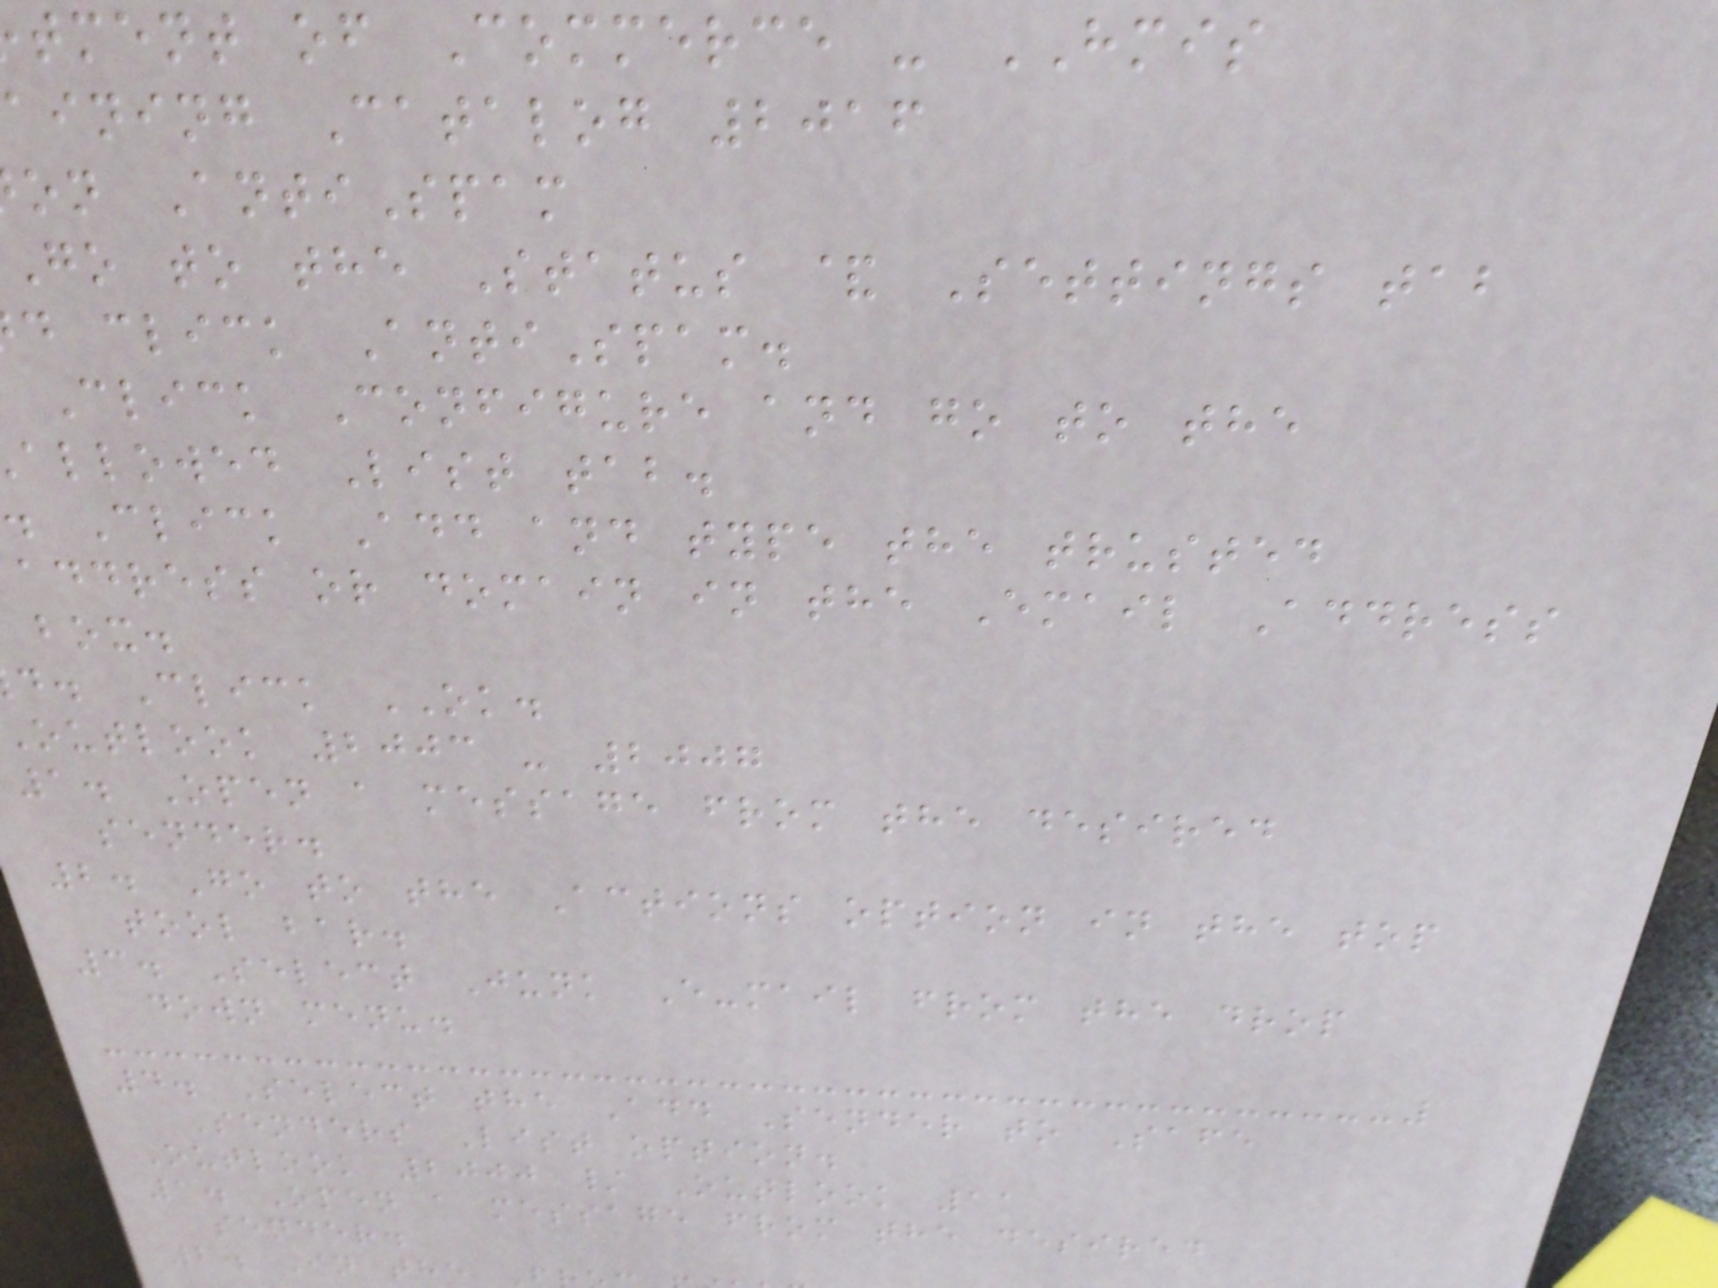tment of Commerce - HMIS
aining Catalog 2016
on AntiSpam
Go to the Status & Settings tab
d click AntiSpam.
Click Configure and go to the
allowed List tab.
Click Add and type the trusted
address or domain in the Email Address
box.
d. Click OK.
outlook 2003 - 2007
1. Open a message from the desired
sender.
2. Go to the Actions option in the top
tool bar.
3. Select Junk E-mail from the drop
down menu.
4. Select the Add Sender to Safe
Senders List option.
Outlook 2000 / Outlook 11
1. Open a message from the desired
sender.
2. In the
